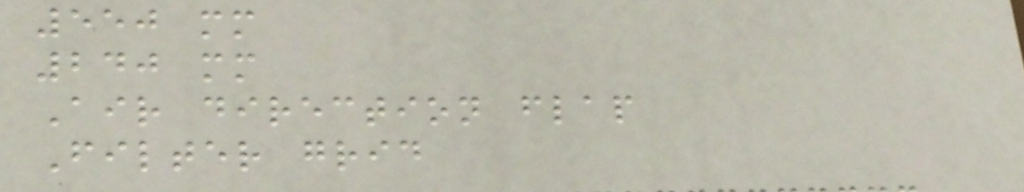550 mm
240 mm
Air direction flap
Filter grid
